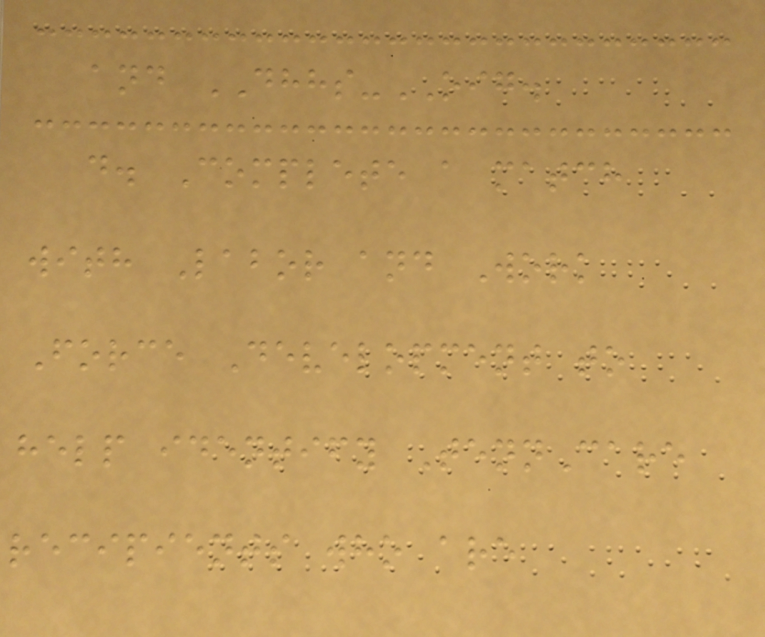and DHHS-OIG.
d. Complete a match
with Labor and Work
Force Development to
help identify TennCare
recipients who are
